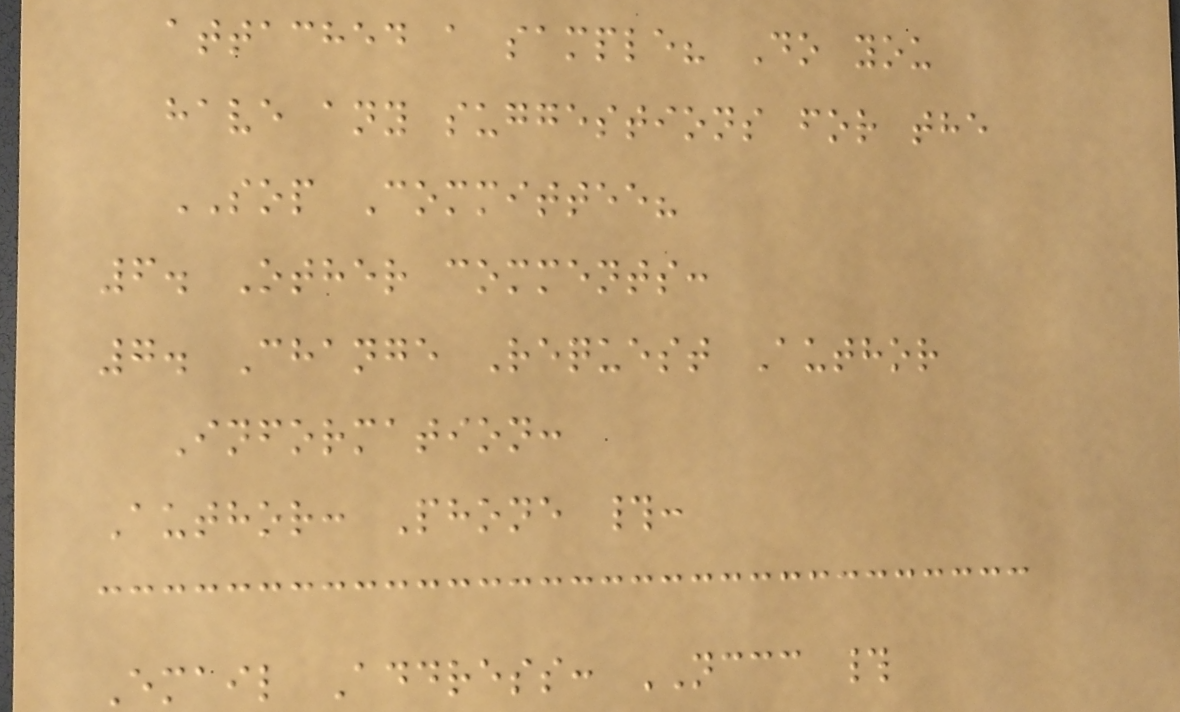attached a sample? Do you
have any suggestions for the
SOP Committee?
6. Other comments:
7. Change Request Author
Information:
Author: Phone #:
Email Address: NCCC #
